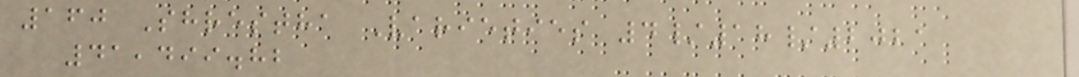160 Shrestha Varieties 4/18/2021
41,499.82
